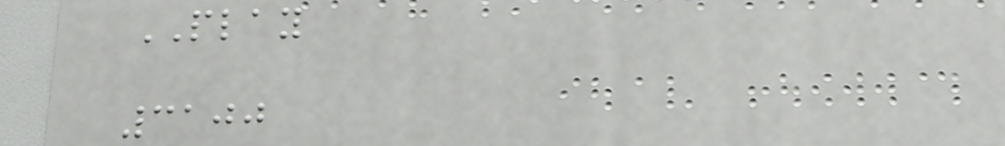PLAY
3100
